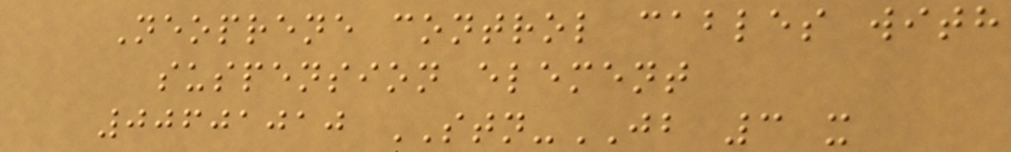Neoprene control cables with
suspension element
00601010 STN-JB 3 x
